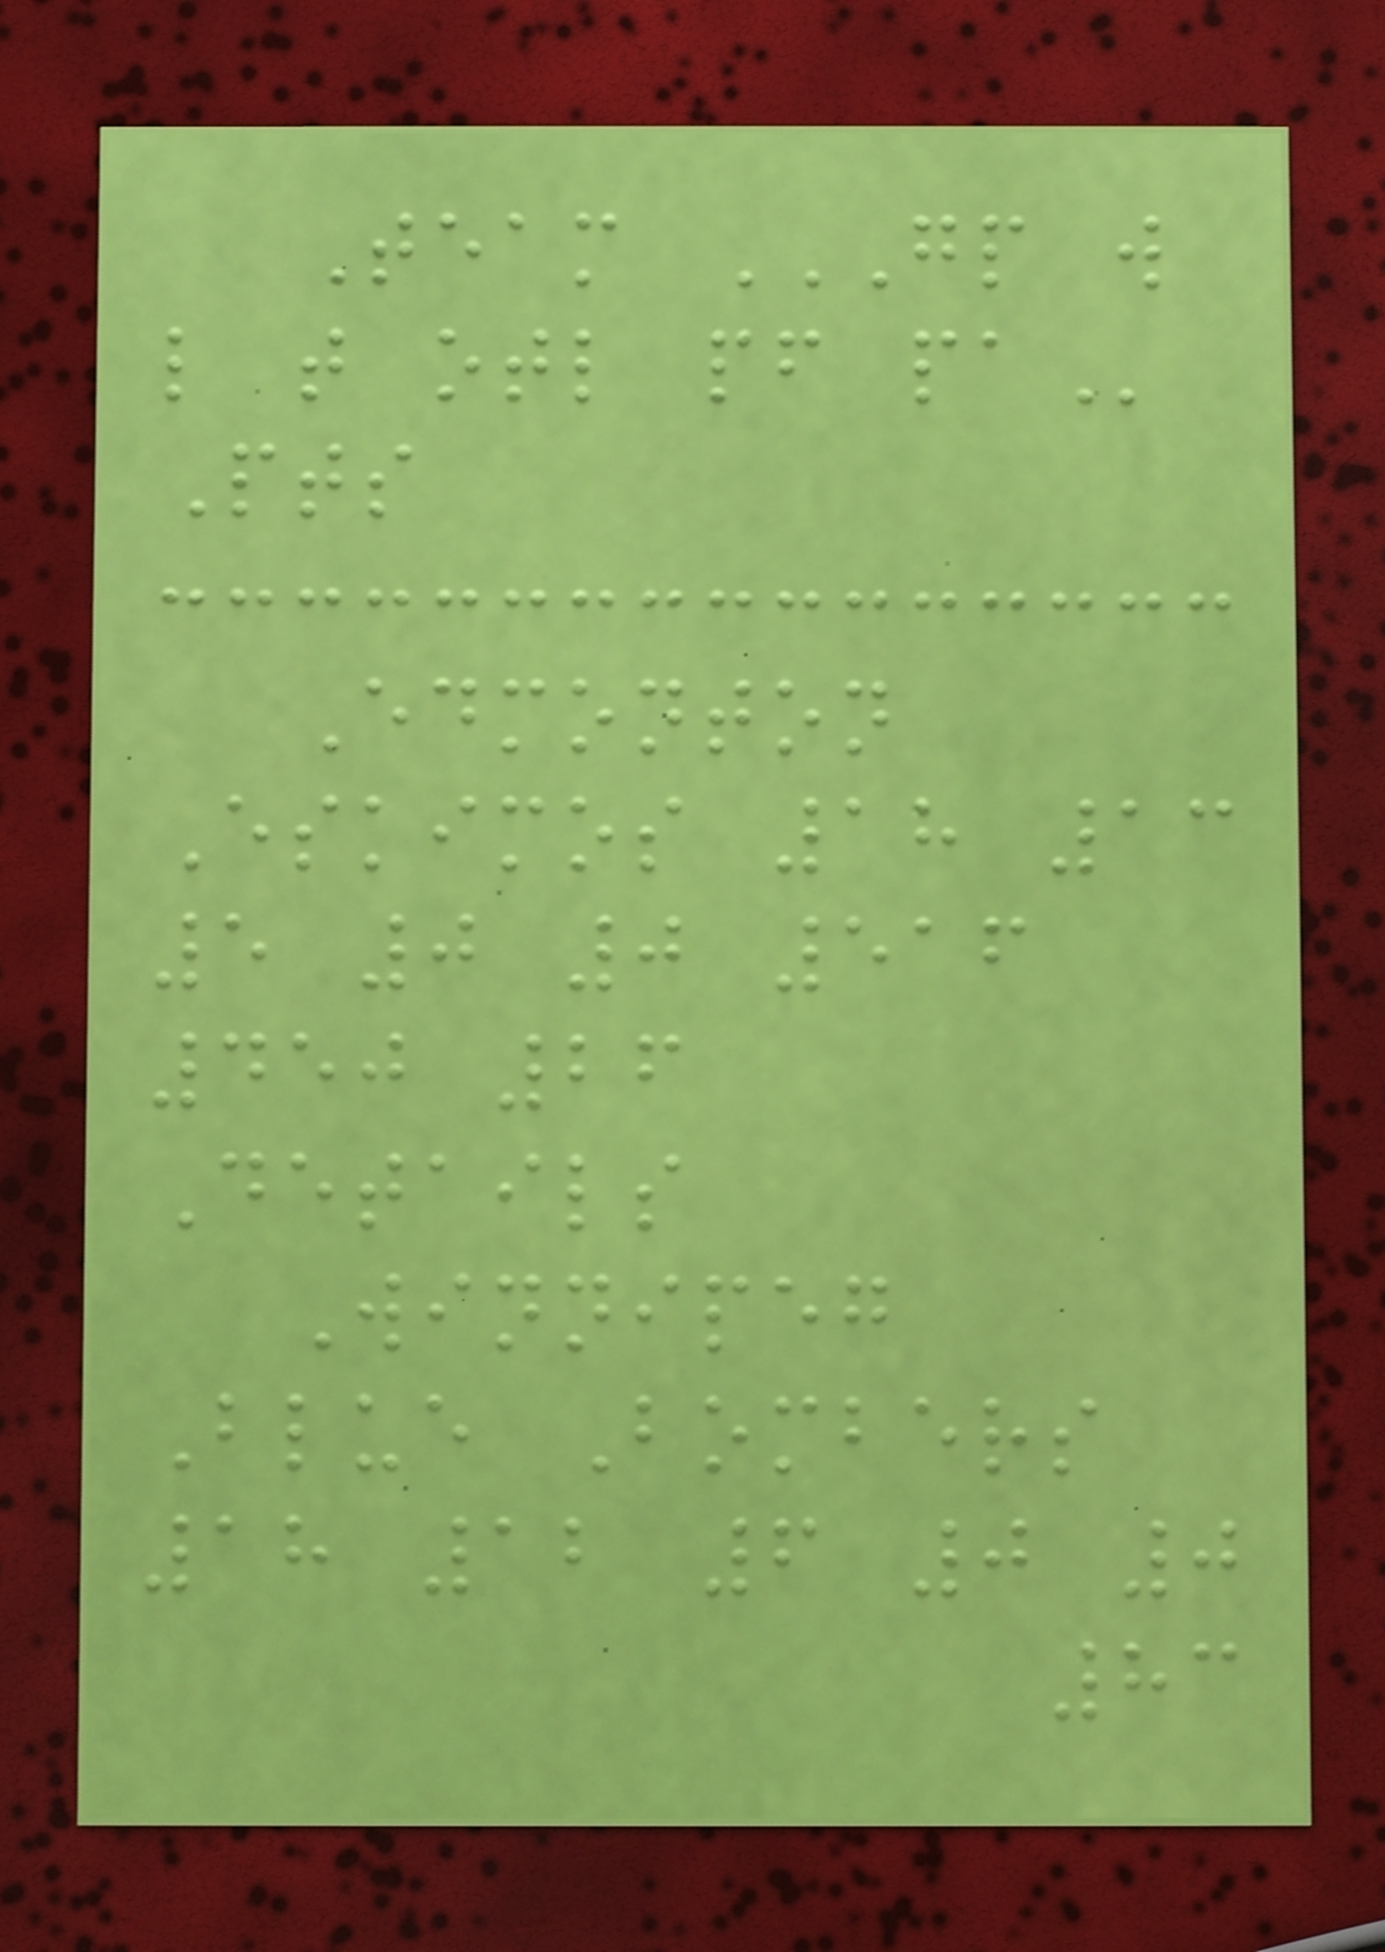Team GP W
L T OTL PF PA
Pts
Edmonton
Eskimos 18 13
5 0 0 516
450 26
Details
Winnipeg
Blue Bombers
18 12 6 0 0
83
